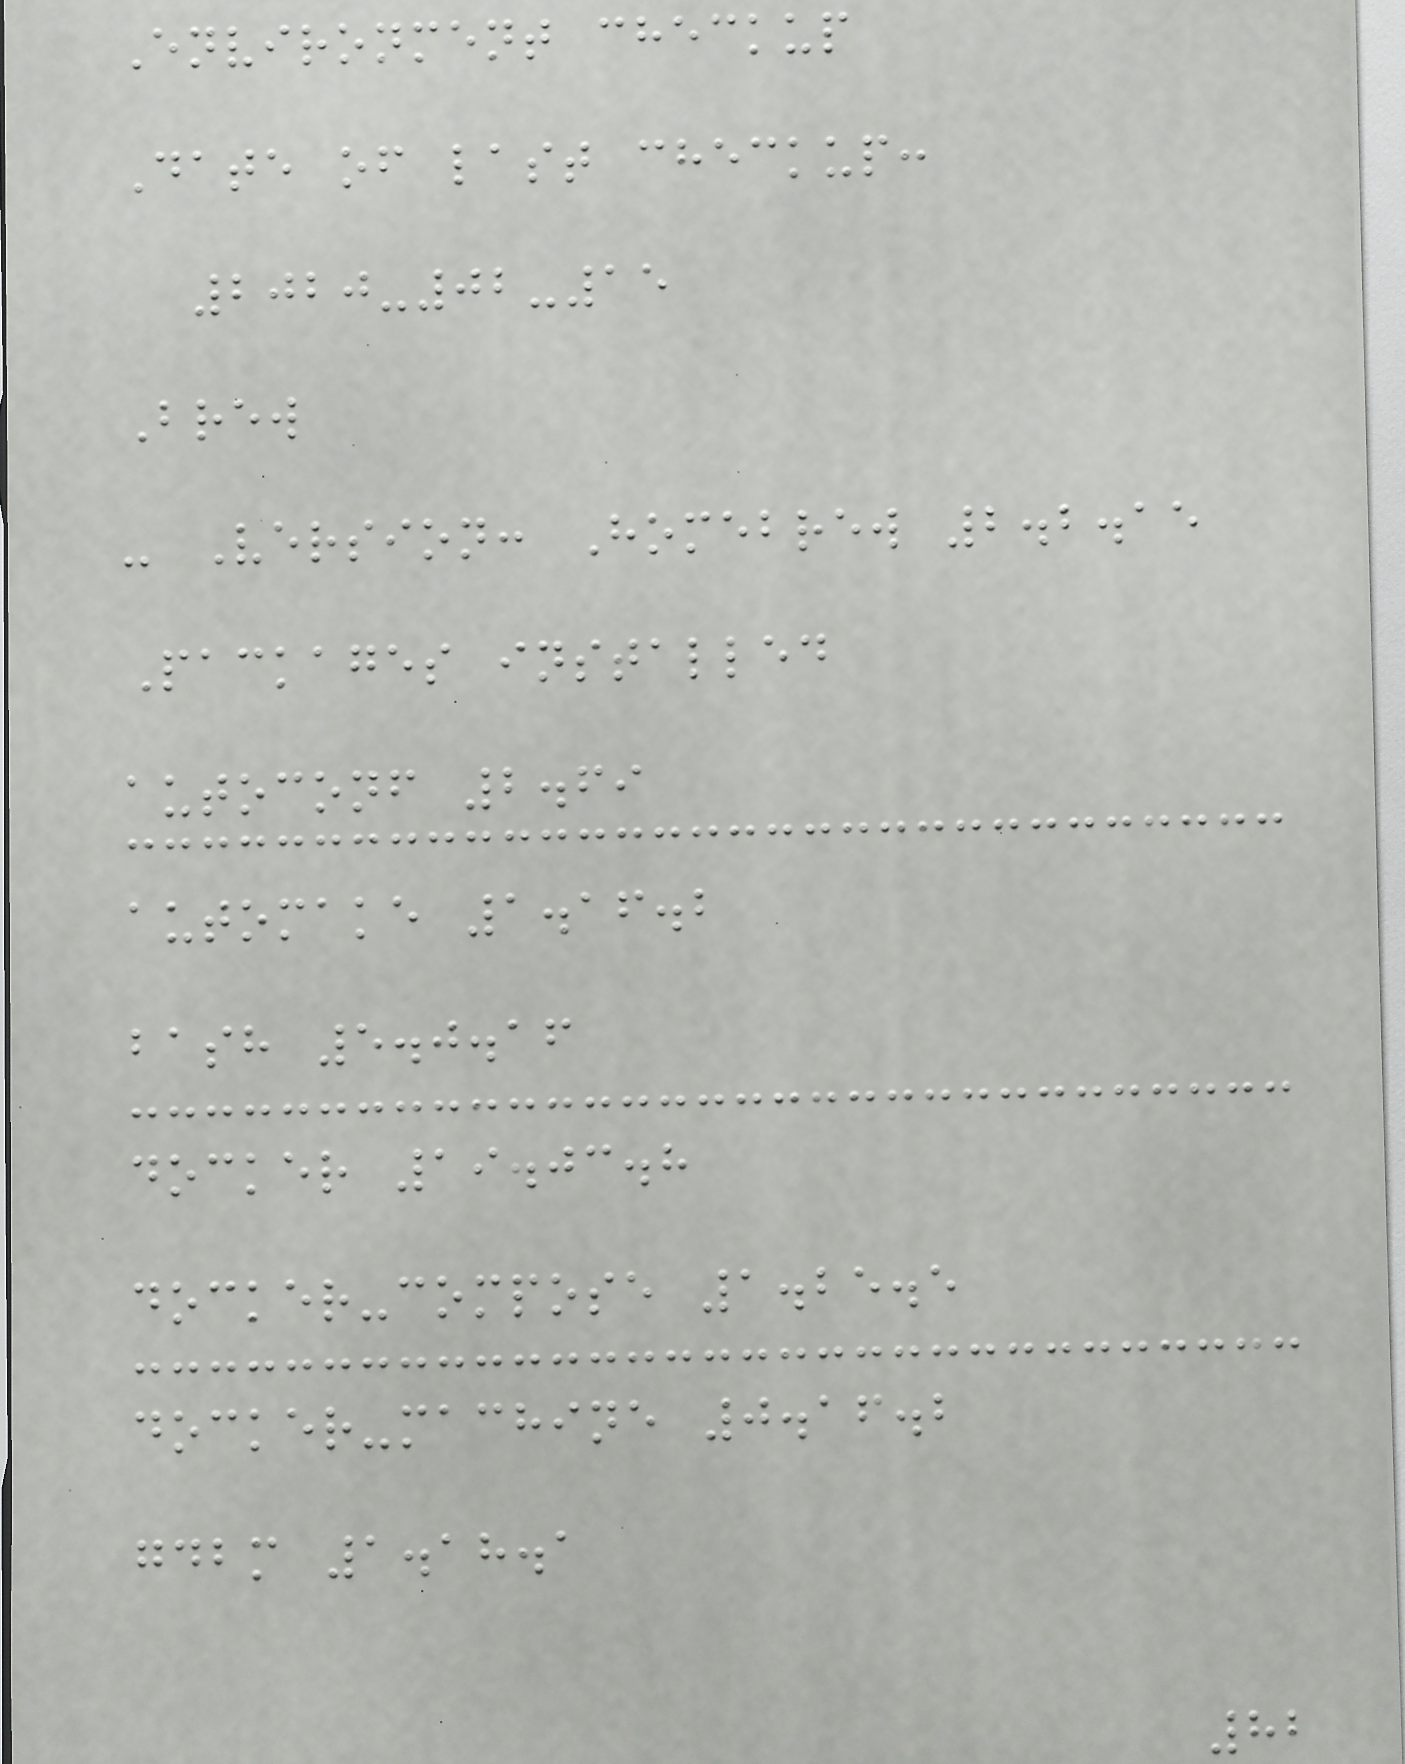Environment checkup
Date of last checkup:
2020-02-15
Brew
- Version: Homebrew 2.2.15
Packages installed
autoconf 2.69
automake 1.16.2
bash 5.0.16
docker 19.03.8
docker-compose 1.25.5
docker-machine 0.16.2
gdbm 1.18.1
82
